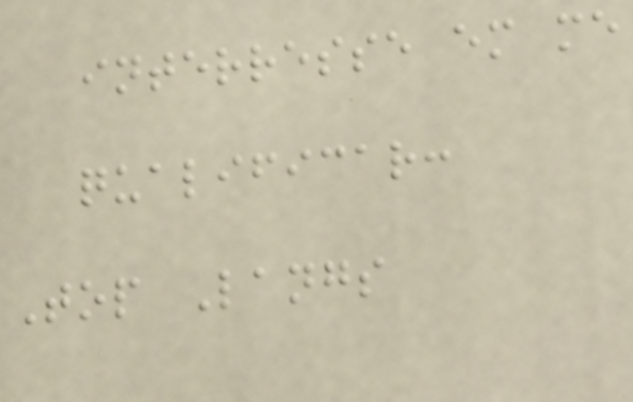interresse em me
qualificar:
Top Langs
